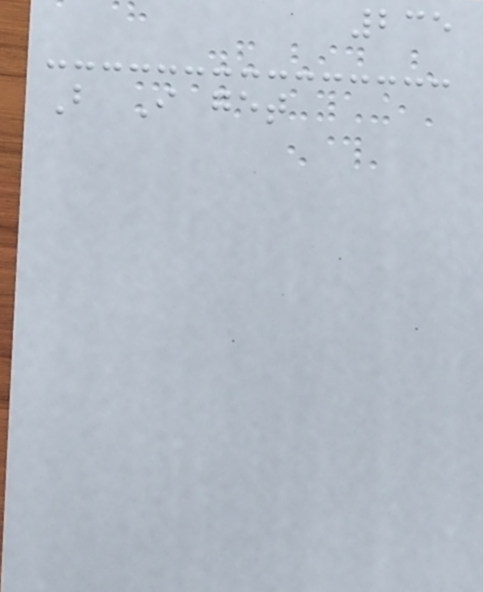235
But I get
